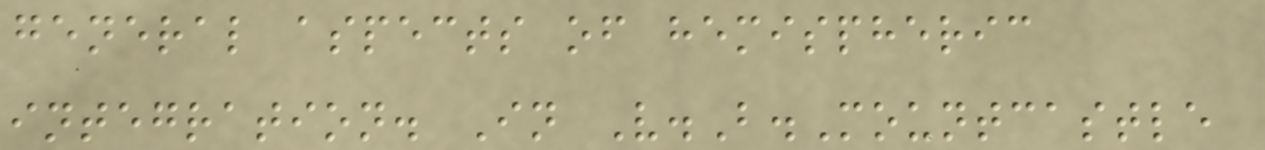general aspects of hemispheric
integration. In V.B.Mountcastle
